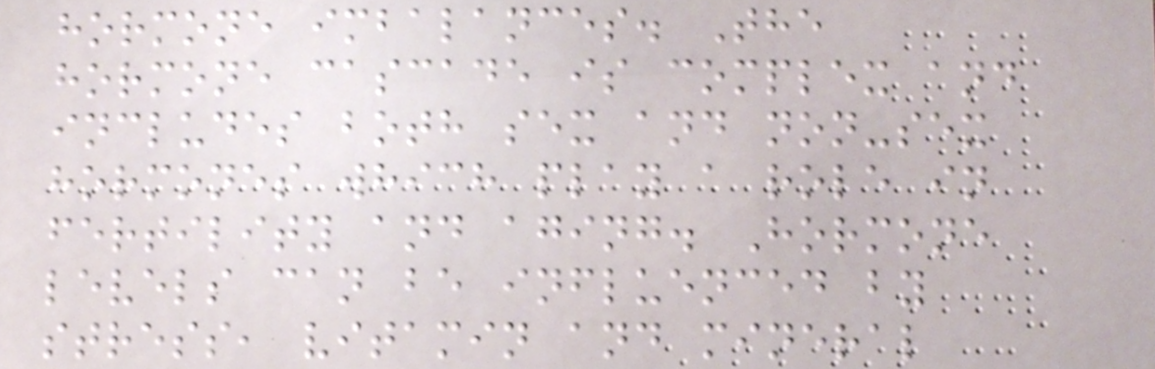hormone imbalances. The
hormone cascade is complex and
includes both sex and non-sex
hormones which play a role in
fertility and aging. Hormone
levels can be influenced by
stress, vitamin and mineral
